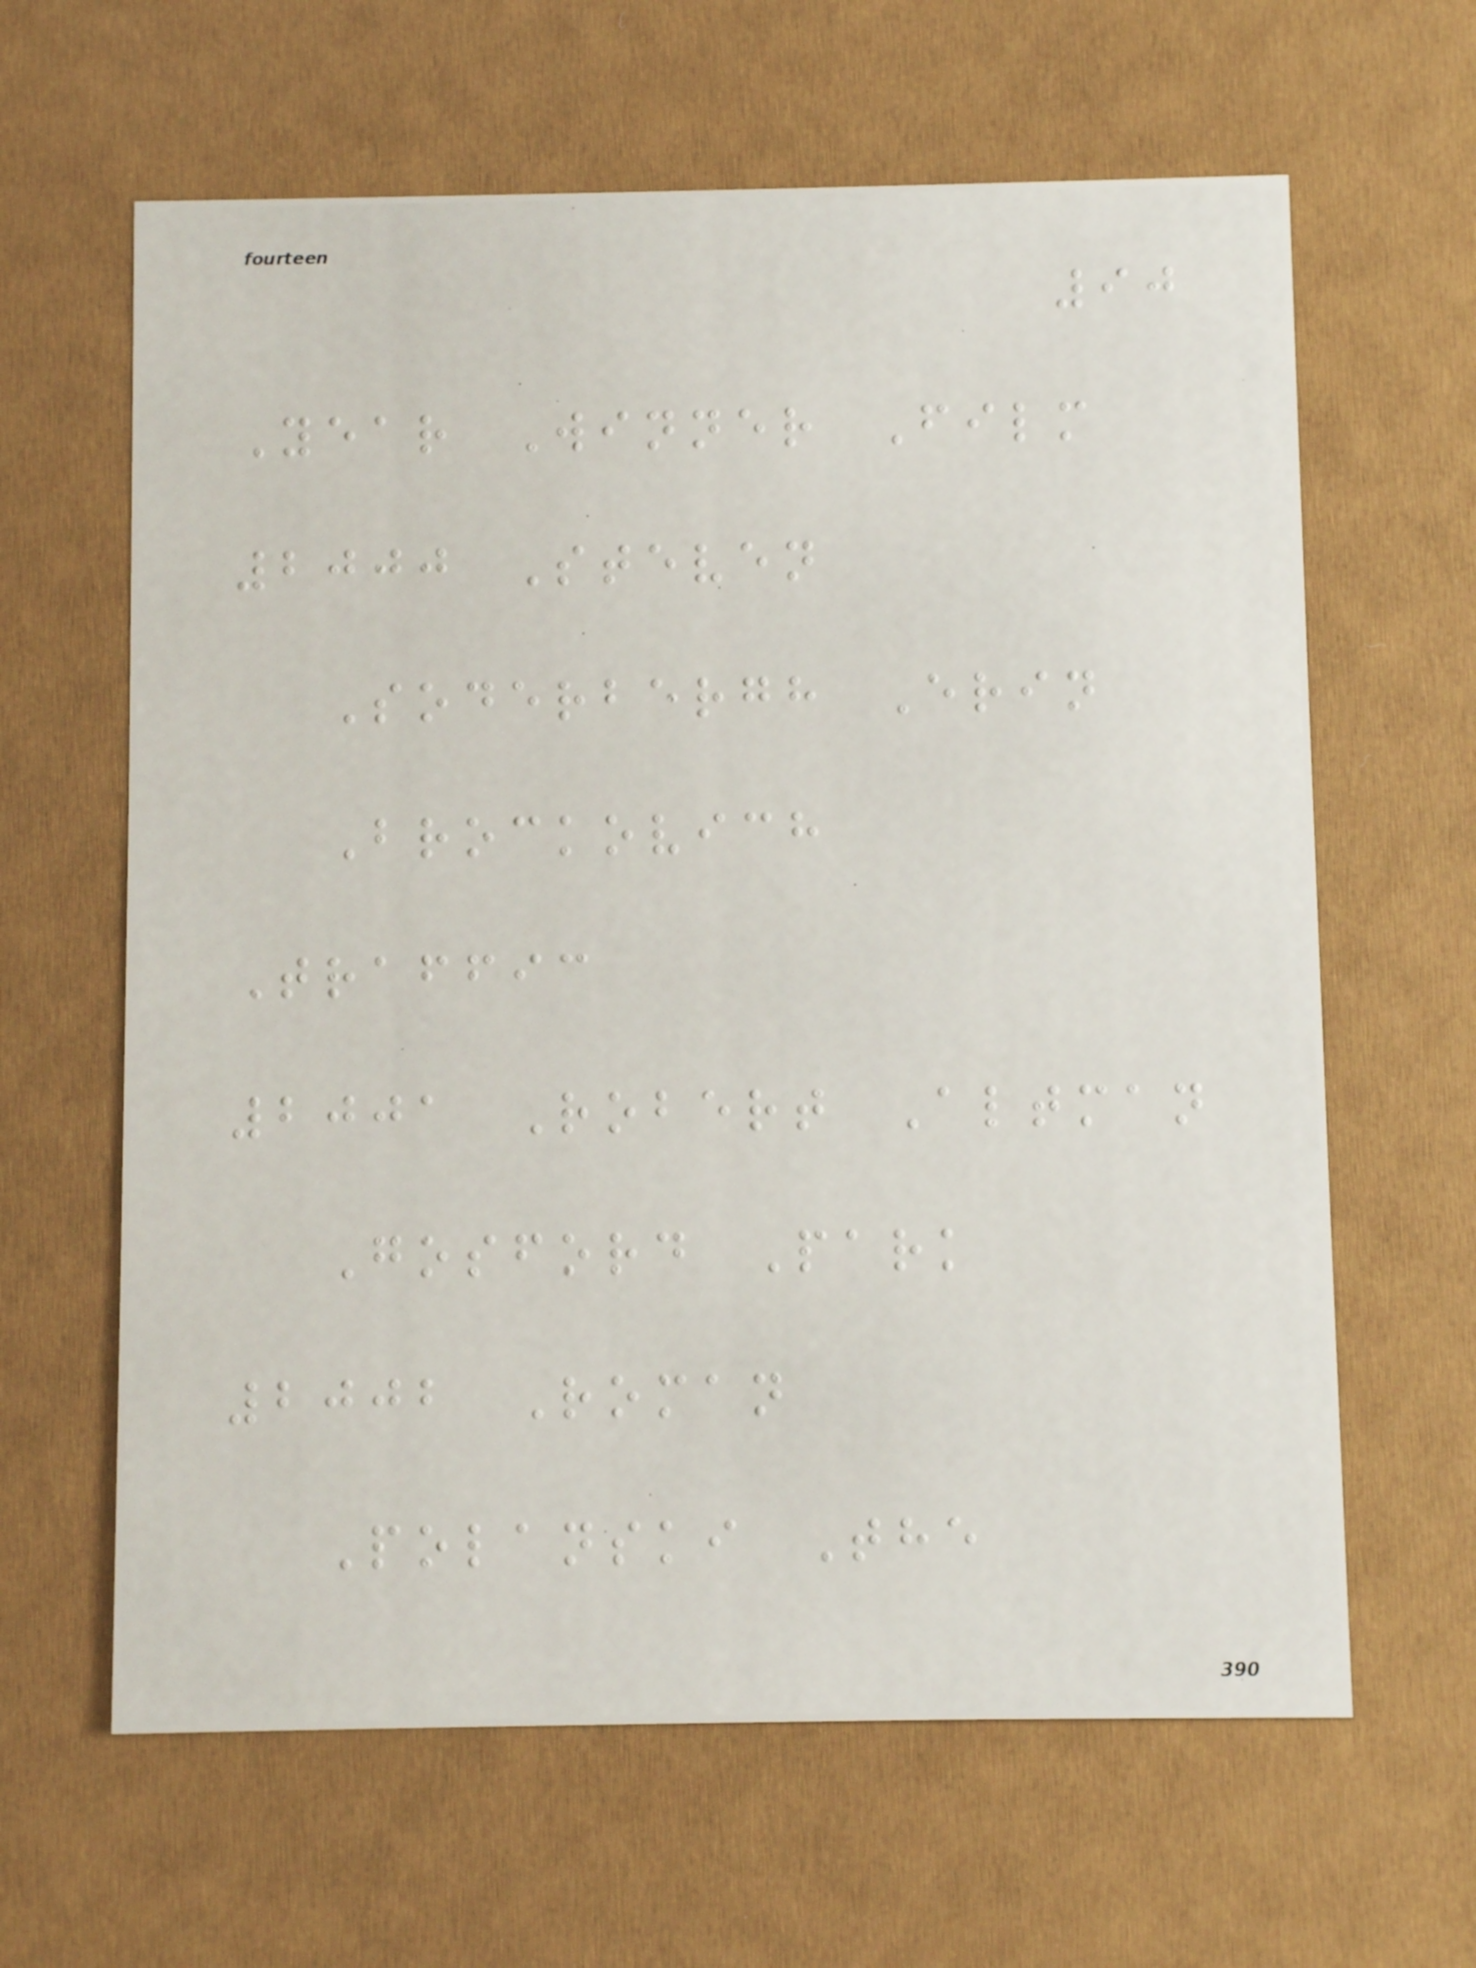90
Year Winner Film
2000 Steven
Soderbergh Erin
Brockovich
Traffic
2001 Robert Altman
Gosford Park
2002 Roman
Polanski The
